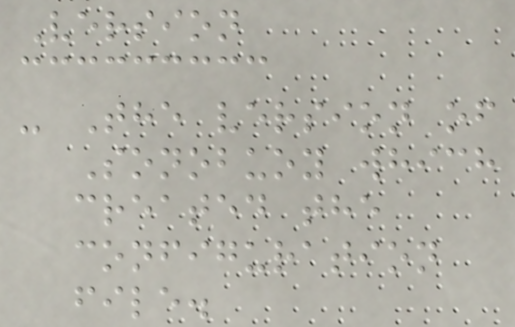Version
- The version of
Sonobuoy which
created the
configuration
file.
